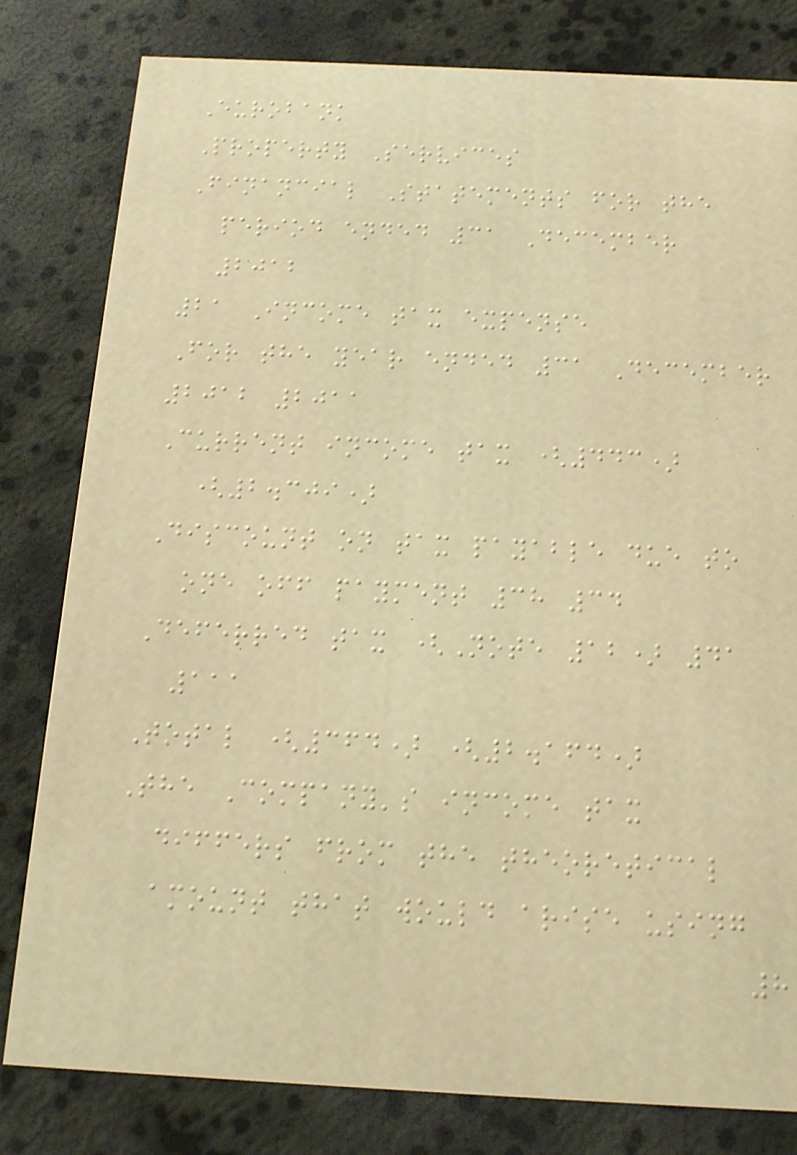Eurobank
Property Services
Financial Statements for the
period ended 31 December
2012
21 Income tax expense
For the year ended 31 December
2012 2011
Current income tax (443)
(2.309)
Discount on tax payable due to
one off payment 38 34
Deferred tax (Note 12) 41
111
Total (364) (2.164)
The Company's income tax
differs from the theoretical
amount that would arise using
8
